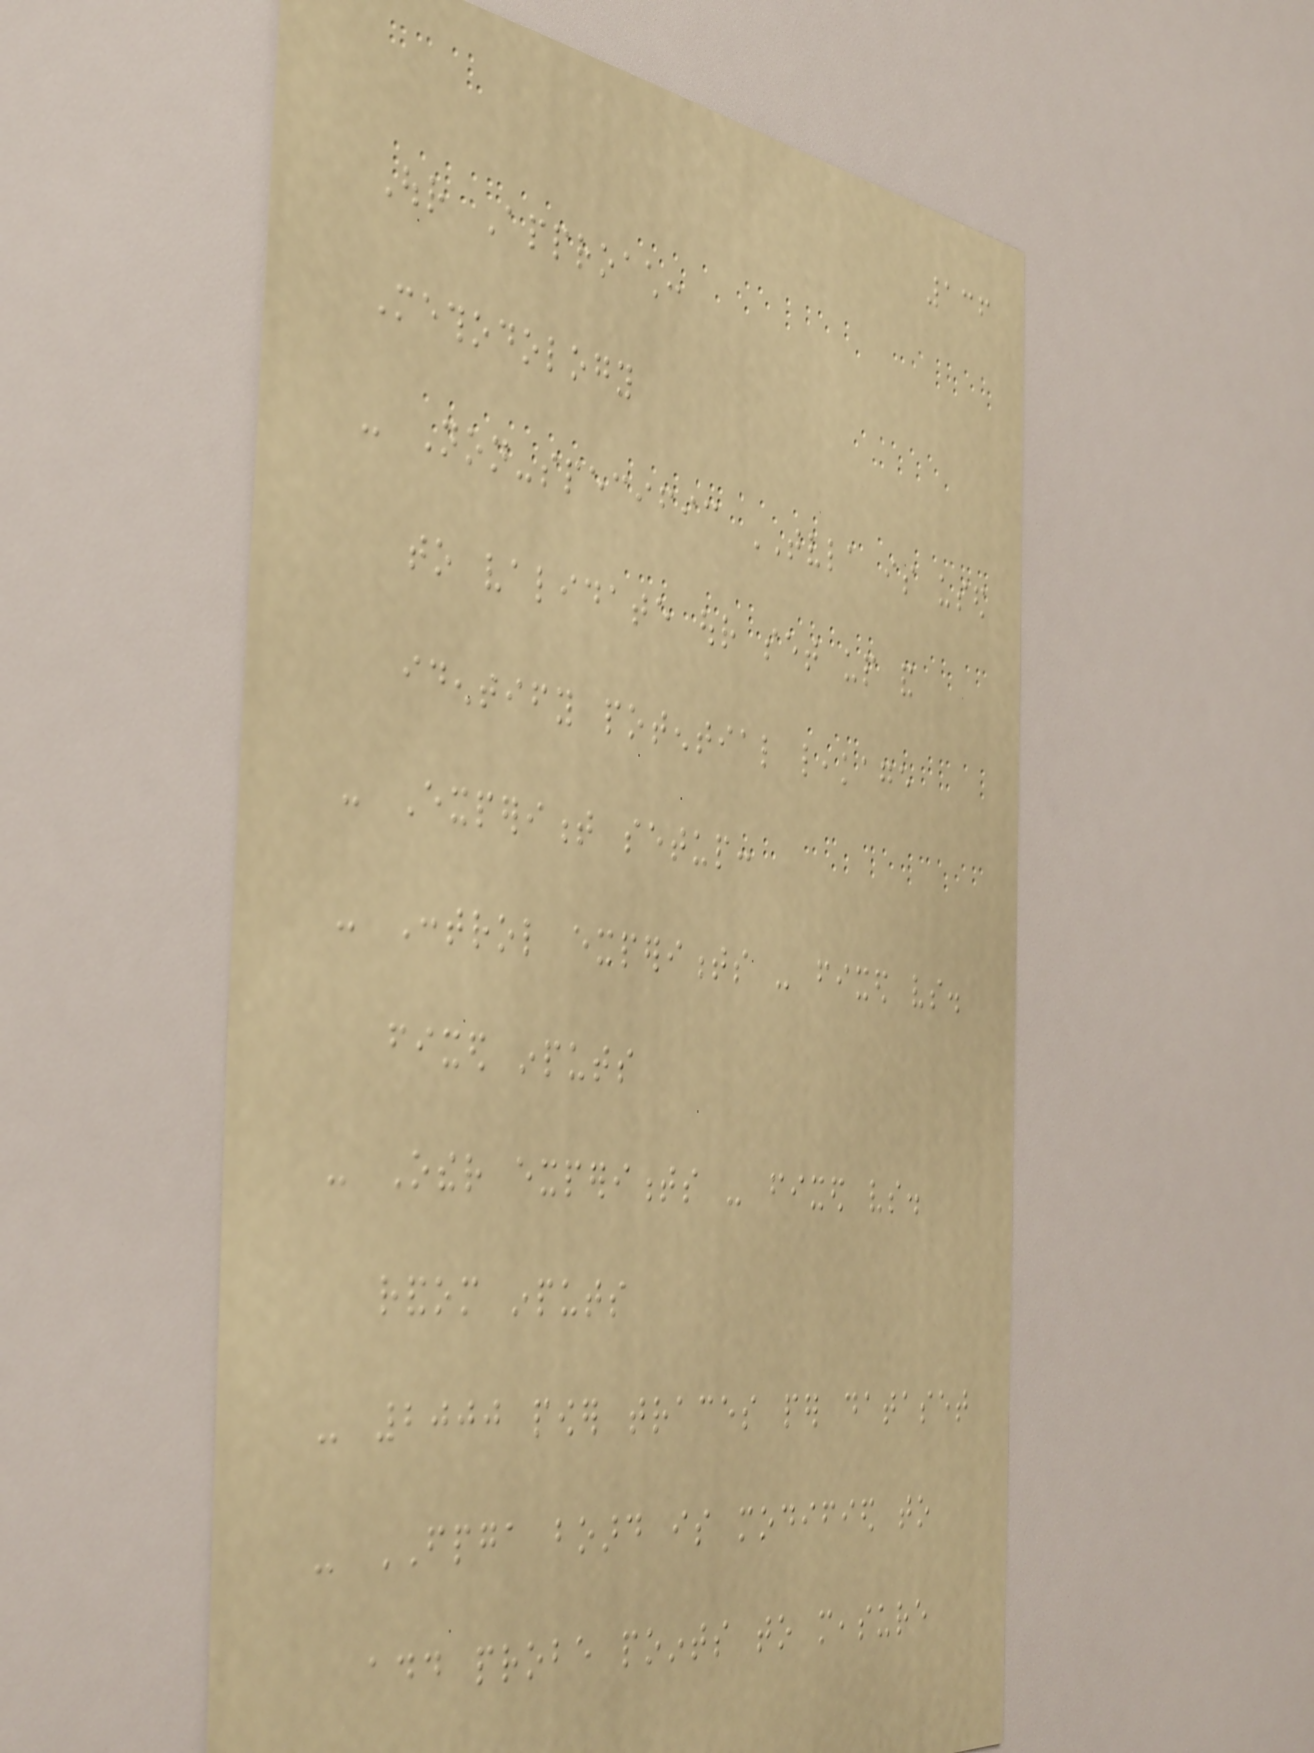136
Our Approach:
Methodology
- Non-specific TVLA is used
to validate our set up and
identify potential leakage
- Experiment setup:
- Control experiments - fixed vs.
fixed inputs
- Other experiments - fixed vs.
random inputs
- 2000 power traces per dataset
- FPGA board is modified to
add probe points to measure
